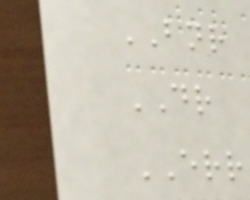BNR
DR
ERR
